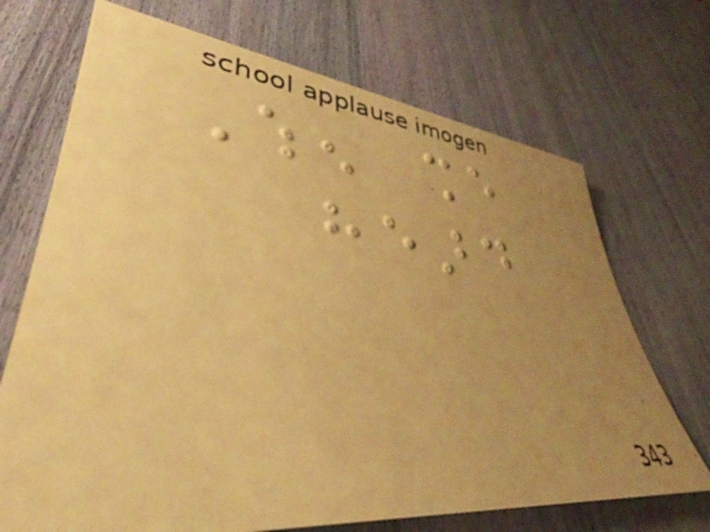When she
heard
